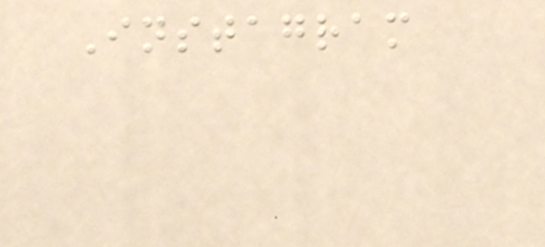Instagram
